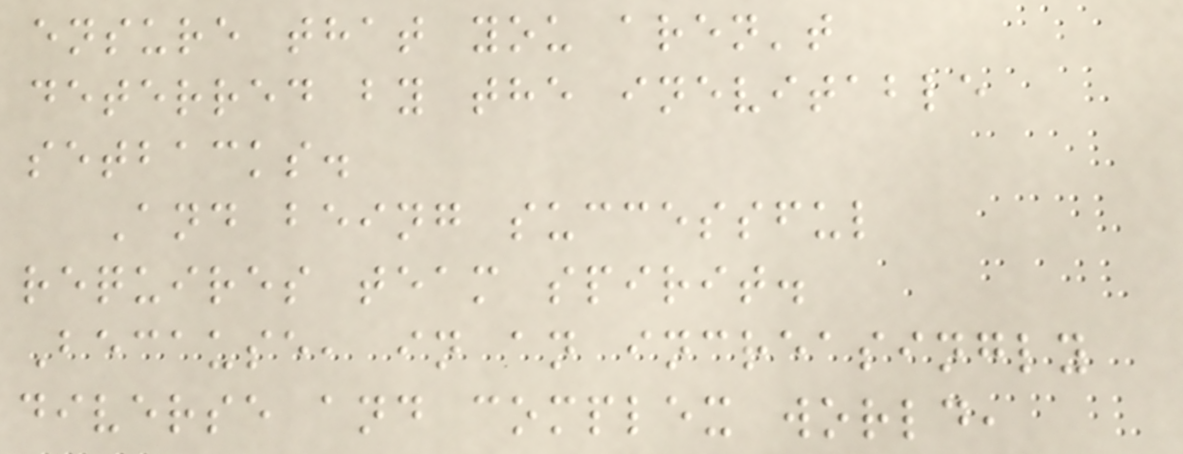ensure that you aren't
deterred by the inevitable
setbacks.
And being successful
requires team spirit.
Because, in an increasingly
diverse and complex world,
